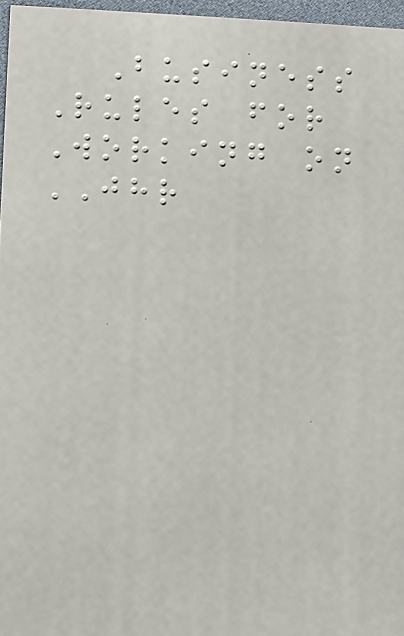Business
Rules for
Working on
JHR
